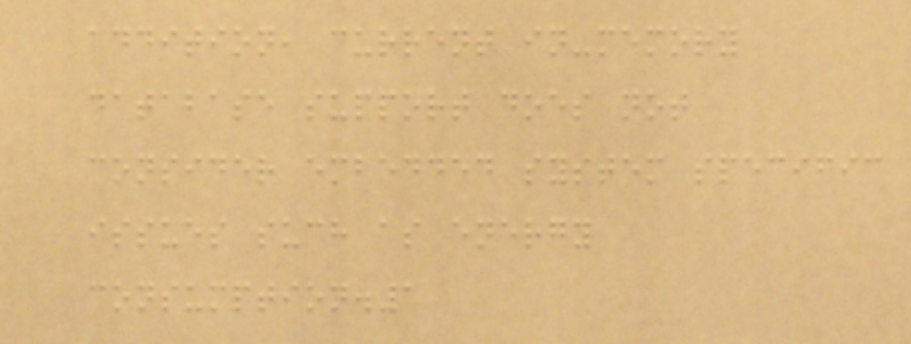addition, current in-memory
database support does not
consider embedded system specific
issues such as energy
consumption.1
